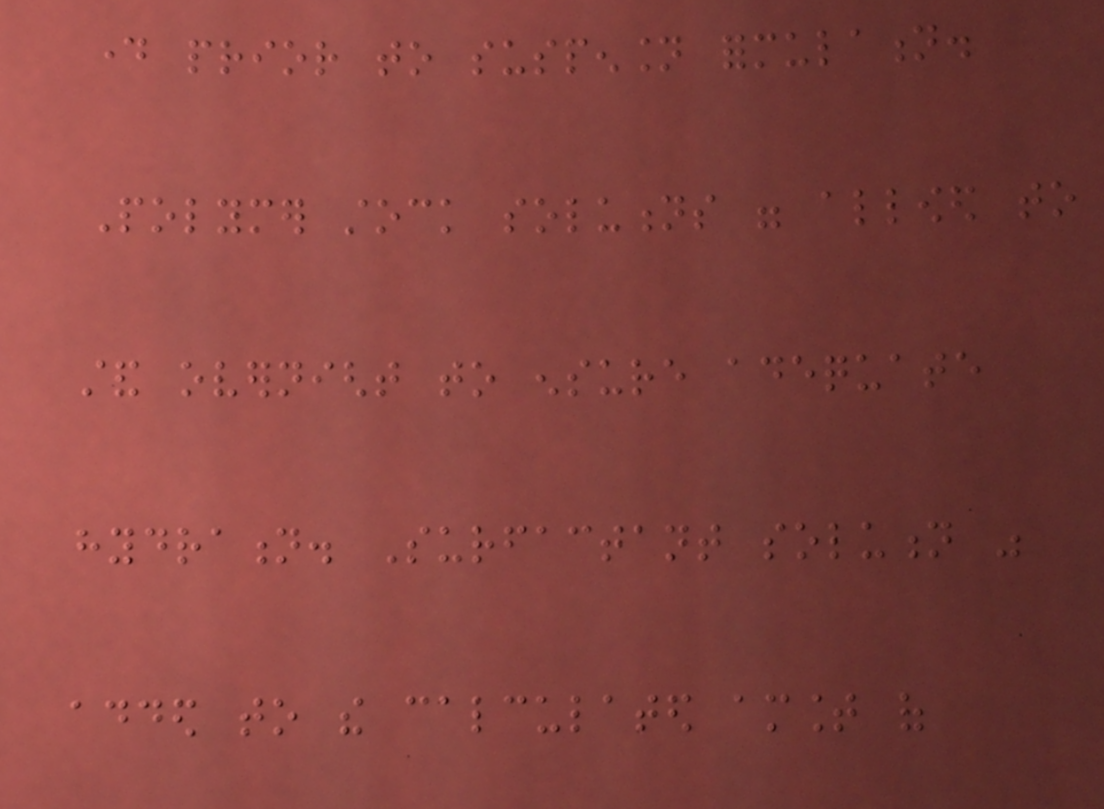day prior to suspension formulation.
Polymer stock solutions were allowed to
stand overnight to ensure adequate
hydration. Surfactant solution was
added to the calculated amount of
